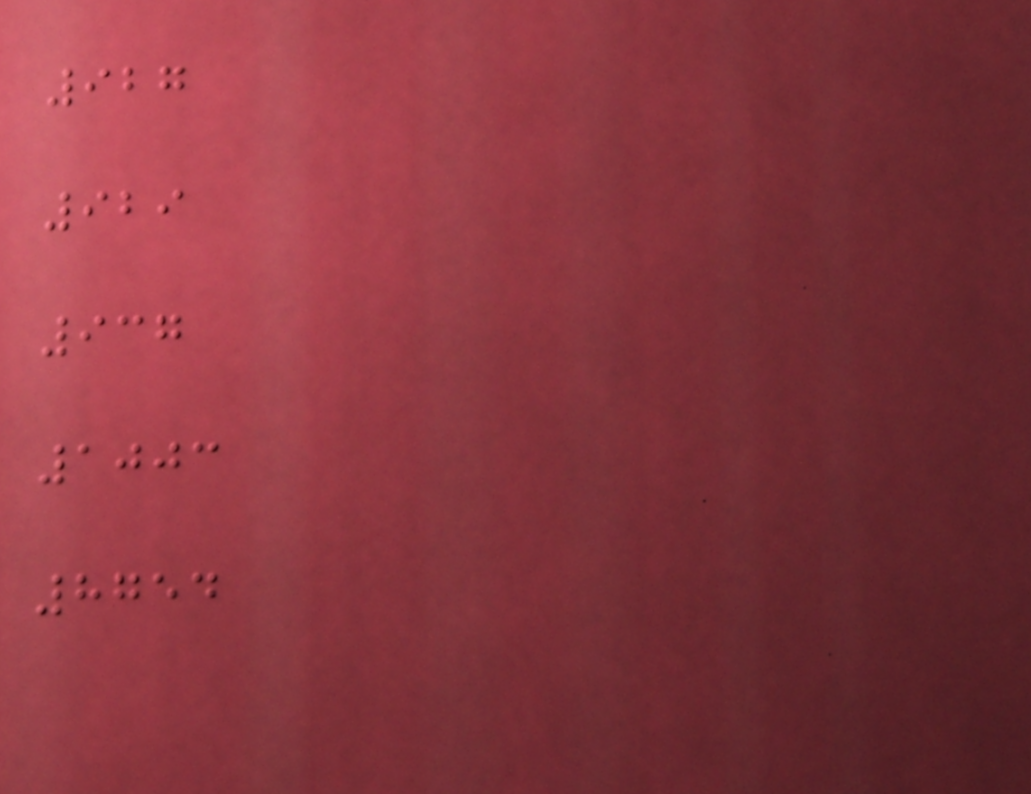927
929
937
1003
8754
